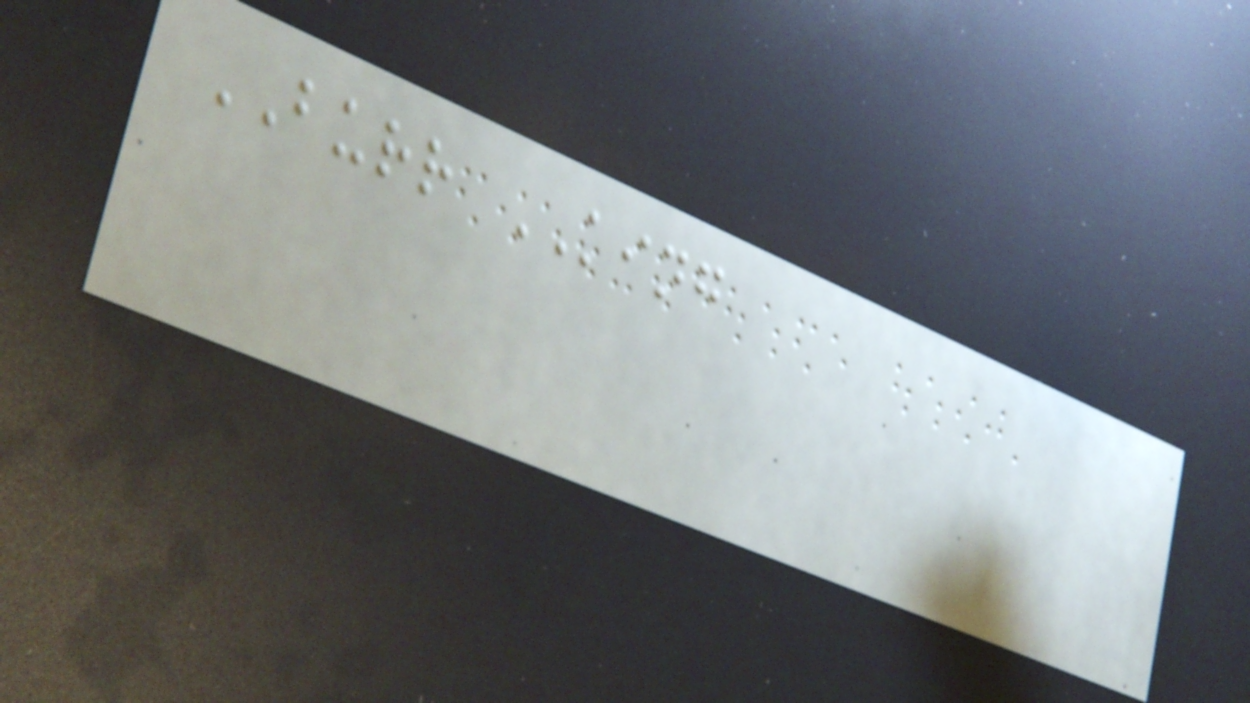BURR KING
